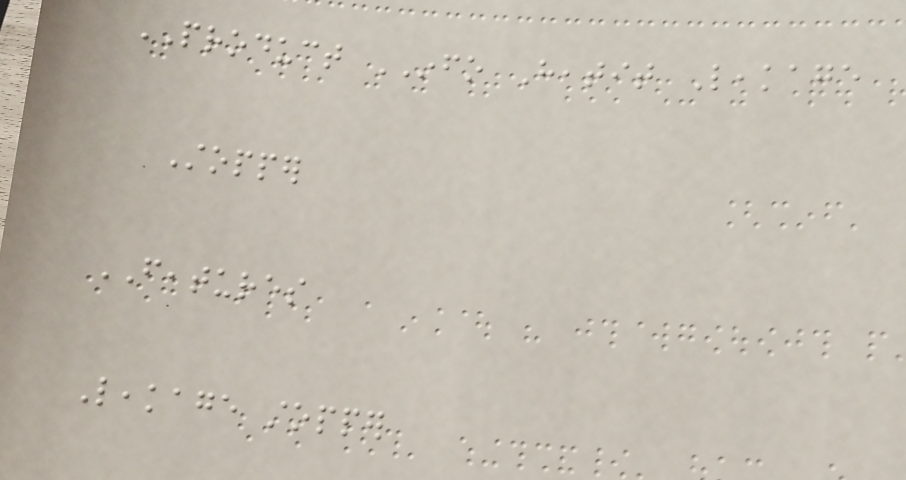PRODUCT INFO Heatit Leakage
Stopper
FEATURES
Leakage stopper
